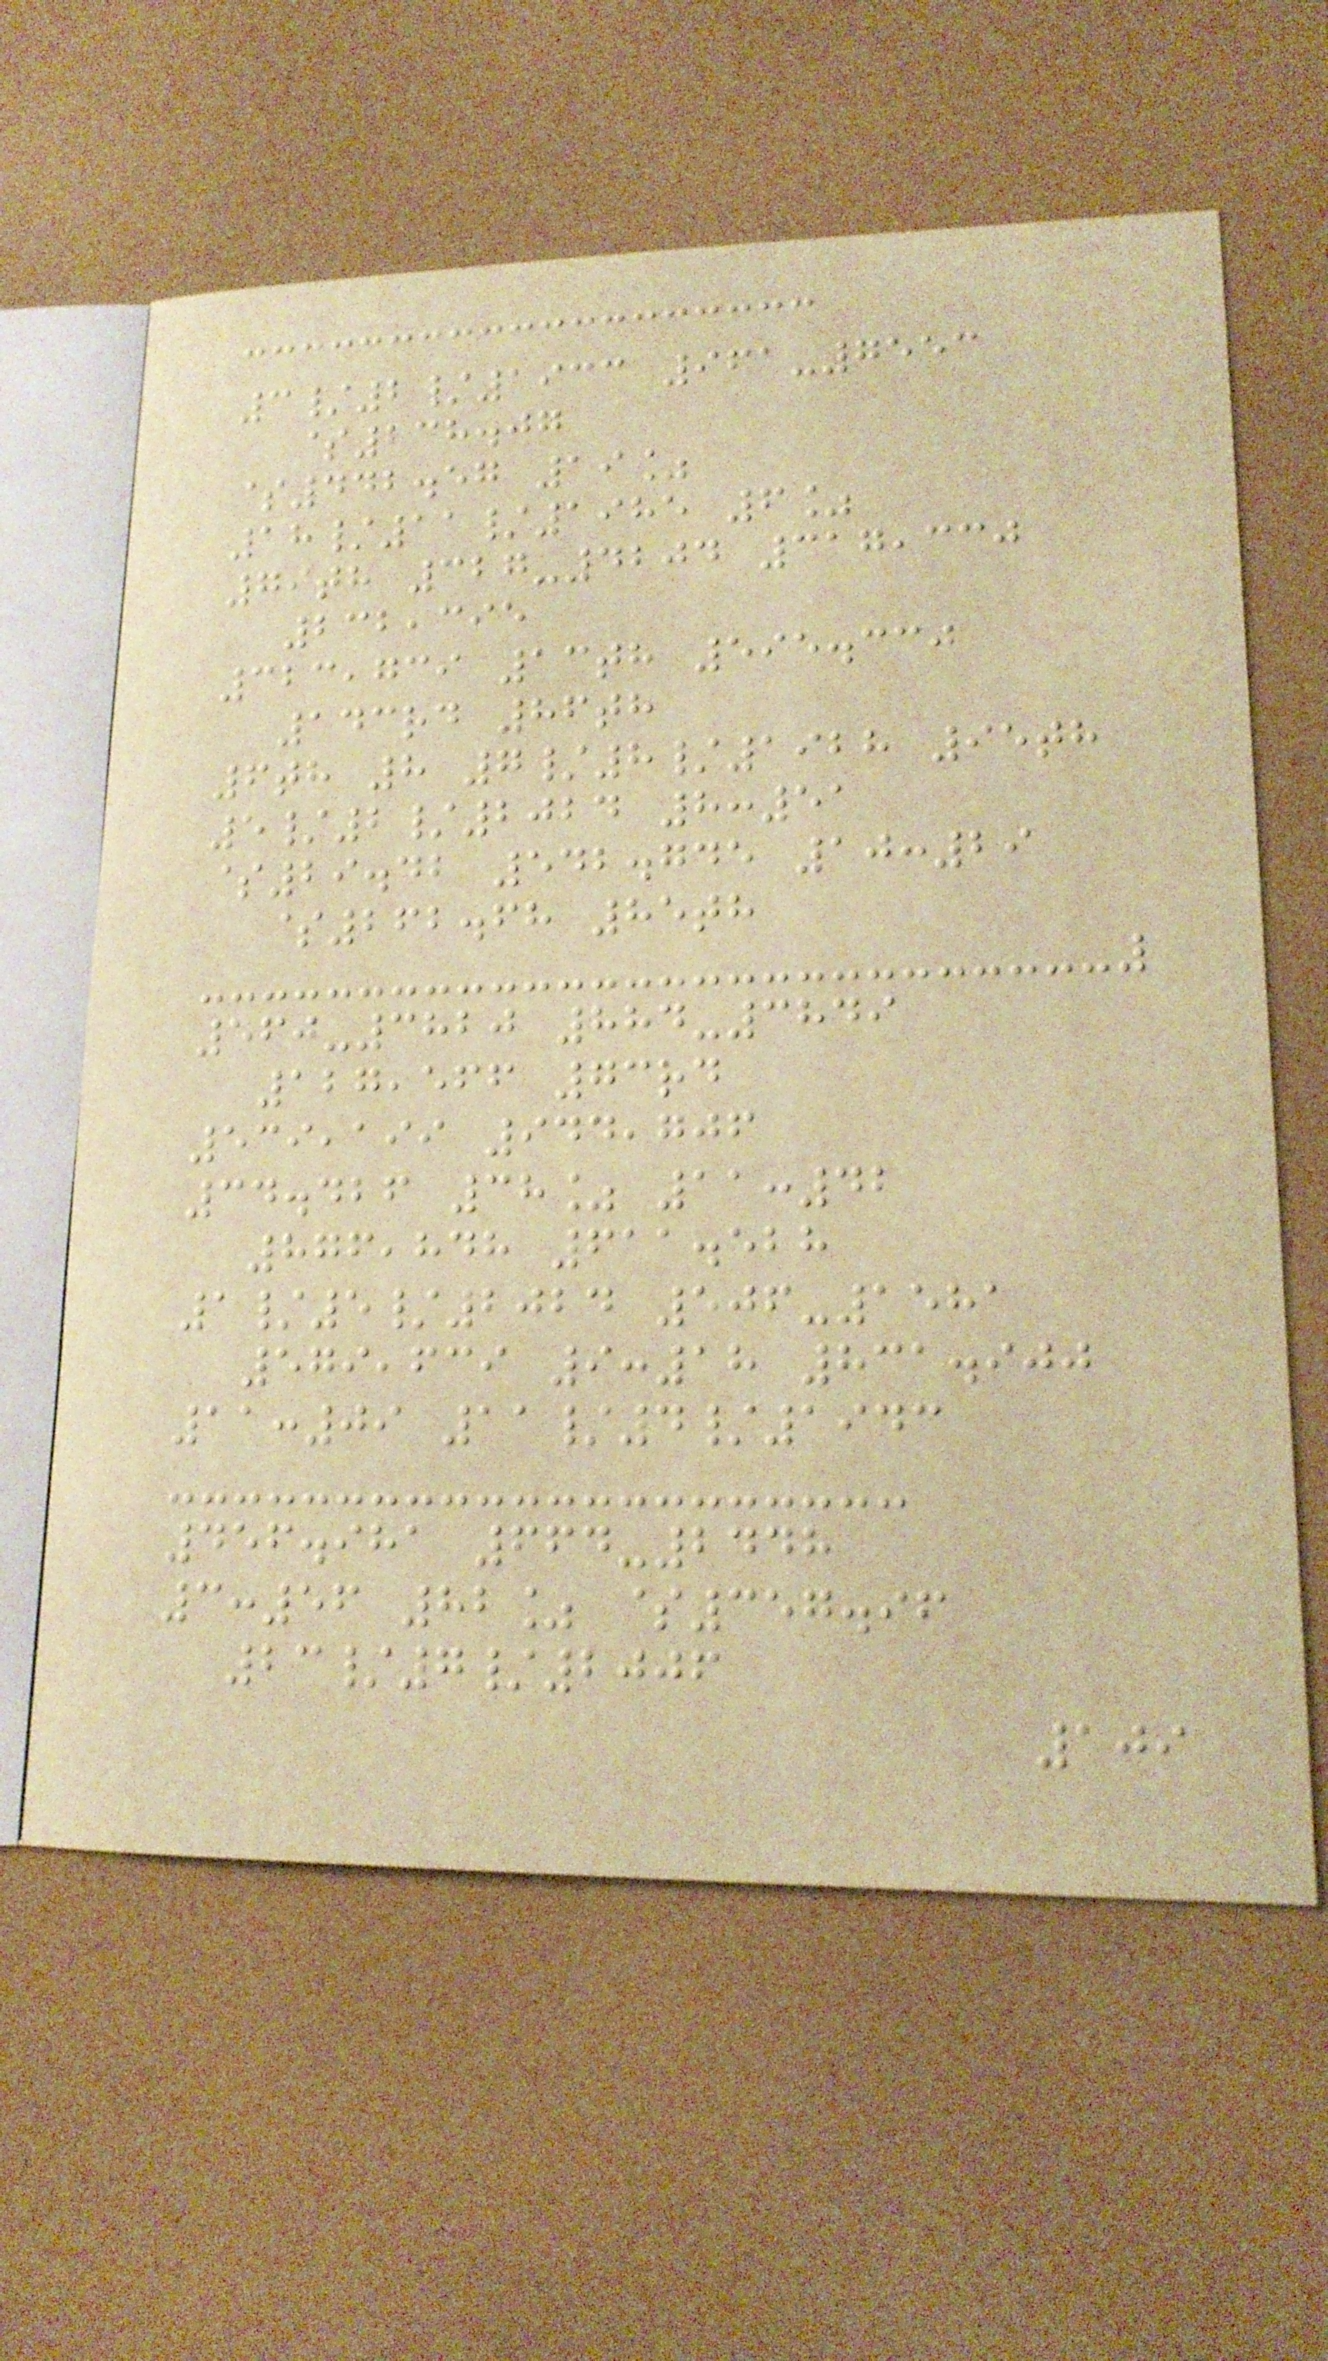3/2/1933 961-7553
$238.07
$442.57 19%
18/11/1985 6%
79th 327-4204 317,330
232,395
323,739 13th 595.330
143rd 86th
6th 8 7/8/1928 95th
5/2/2024 8:51
$29.42 542.745 10:29
$262.68 85th
560-3820 884-3849
127,566 73rd
539,199 944,706
34.426 38% 11:42
876,848 611.528
1/5/2024 506-1581
579,639 9:18 831.900
11:09 11/4/1943
456.981 664-2448
3:56 82% $357.96
23/7/2006
109
